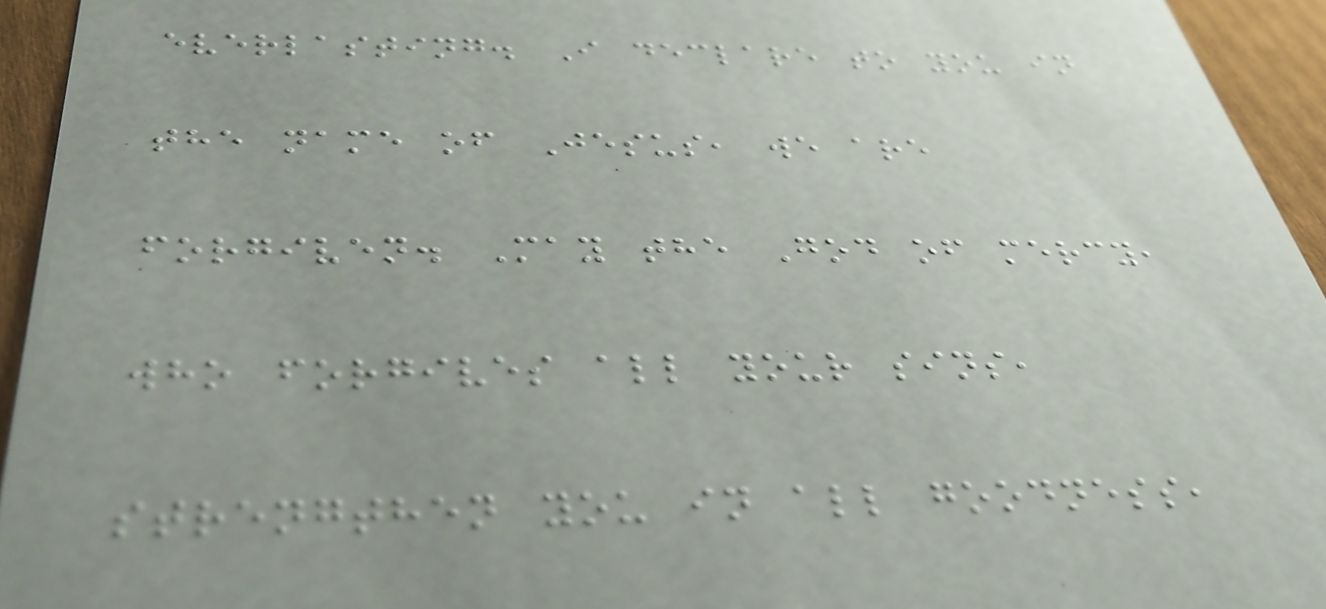everlasting. I declare to you in
the name of Jesus, we are
forgiven. May the God of mercy,
who forgives all your sins,
strengthen you in all goodness,
